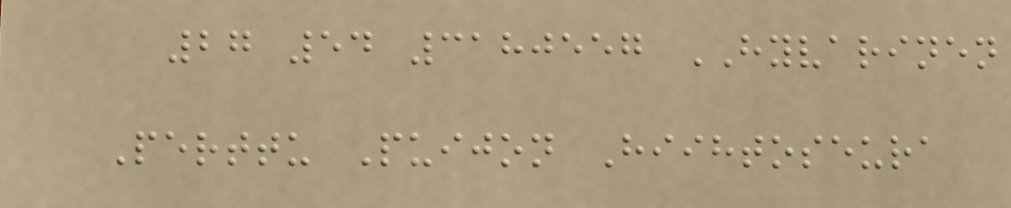27 54 3180557 HYVARINEN
Perttu Puijon Hiihtoseura
